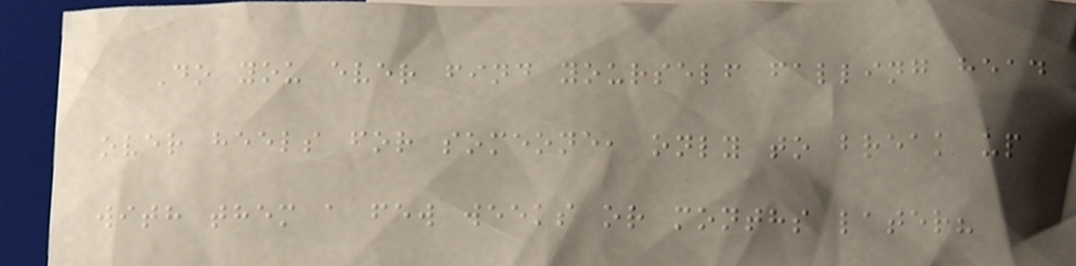Do you ever find yourself falling head
over heels for someone, only to break up
with them a few weeks or months later?
